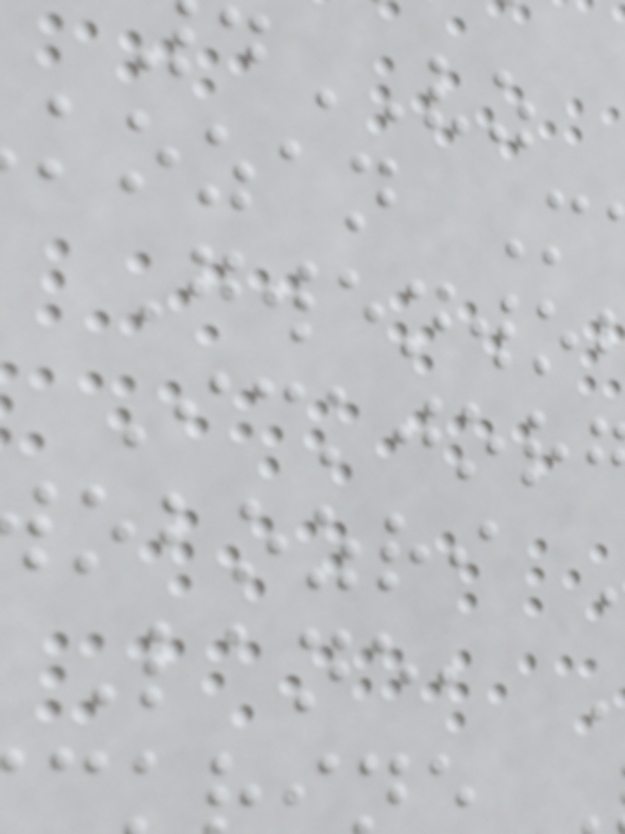VZ
kozan M
Gwenwo
Ickjor
